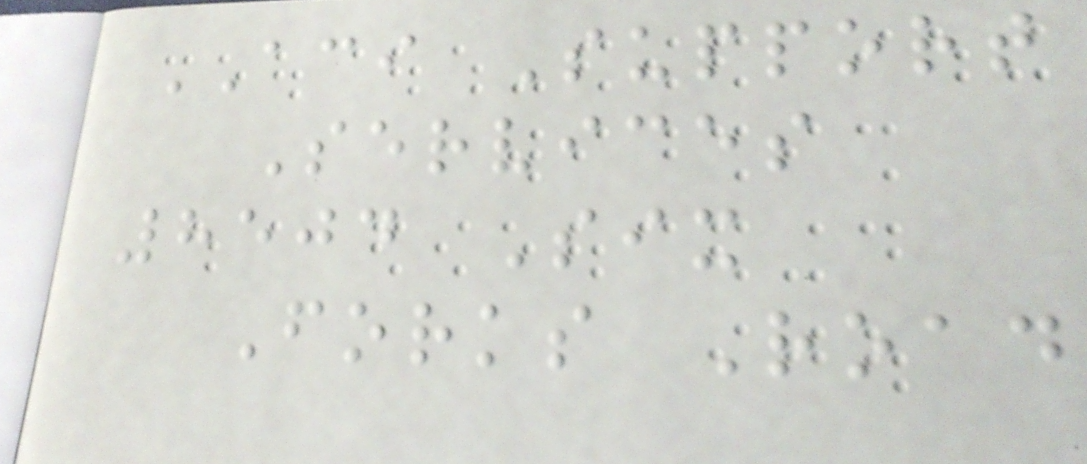ACI Support
Services
8504 Six
Forks Road
